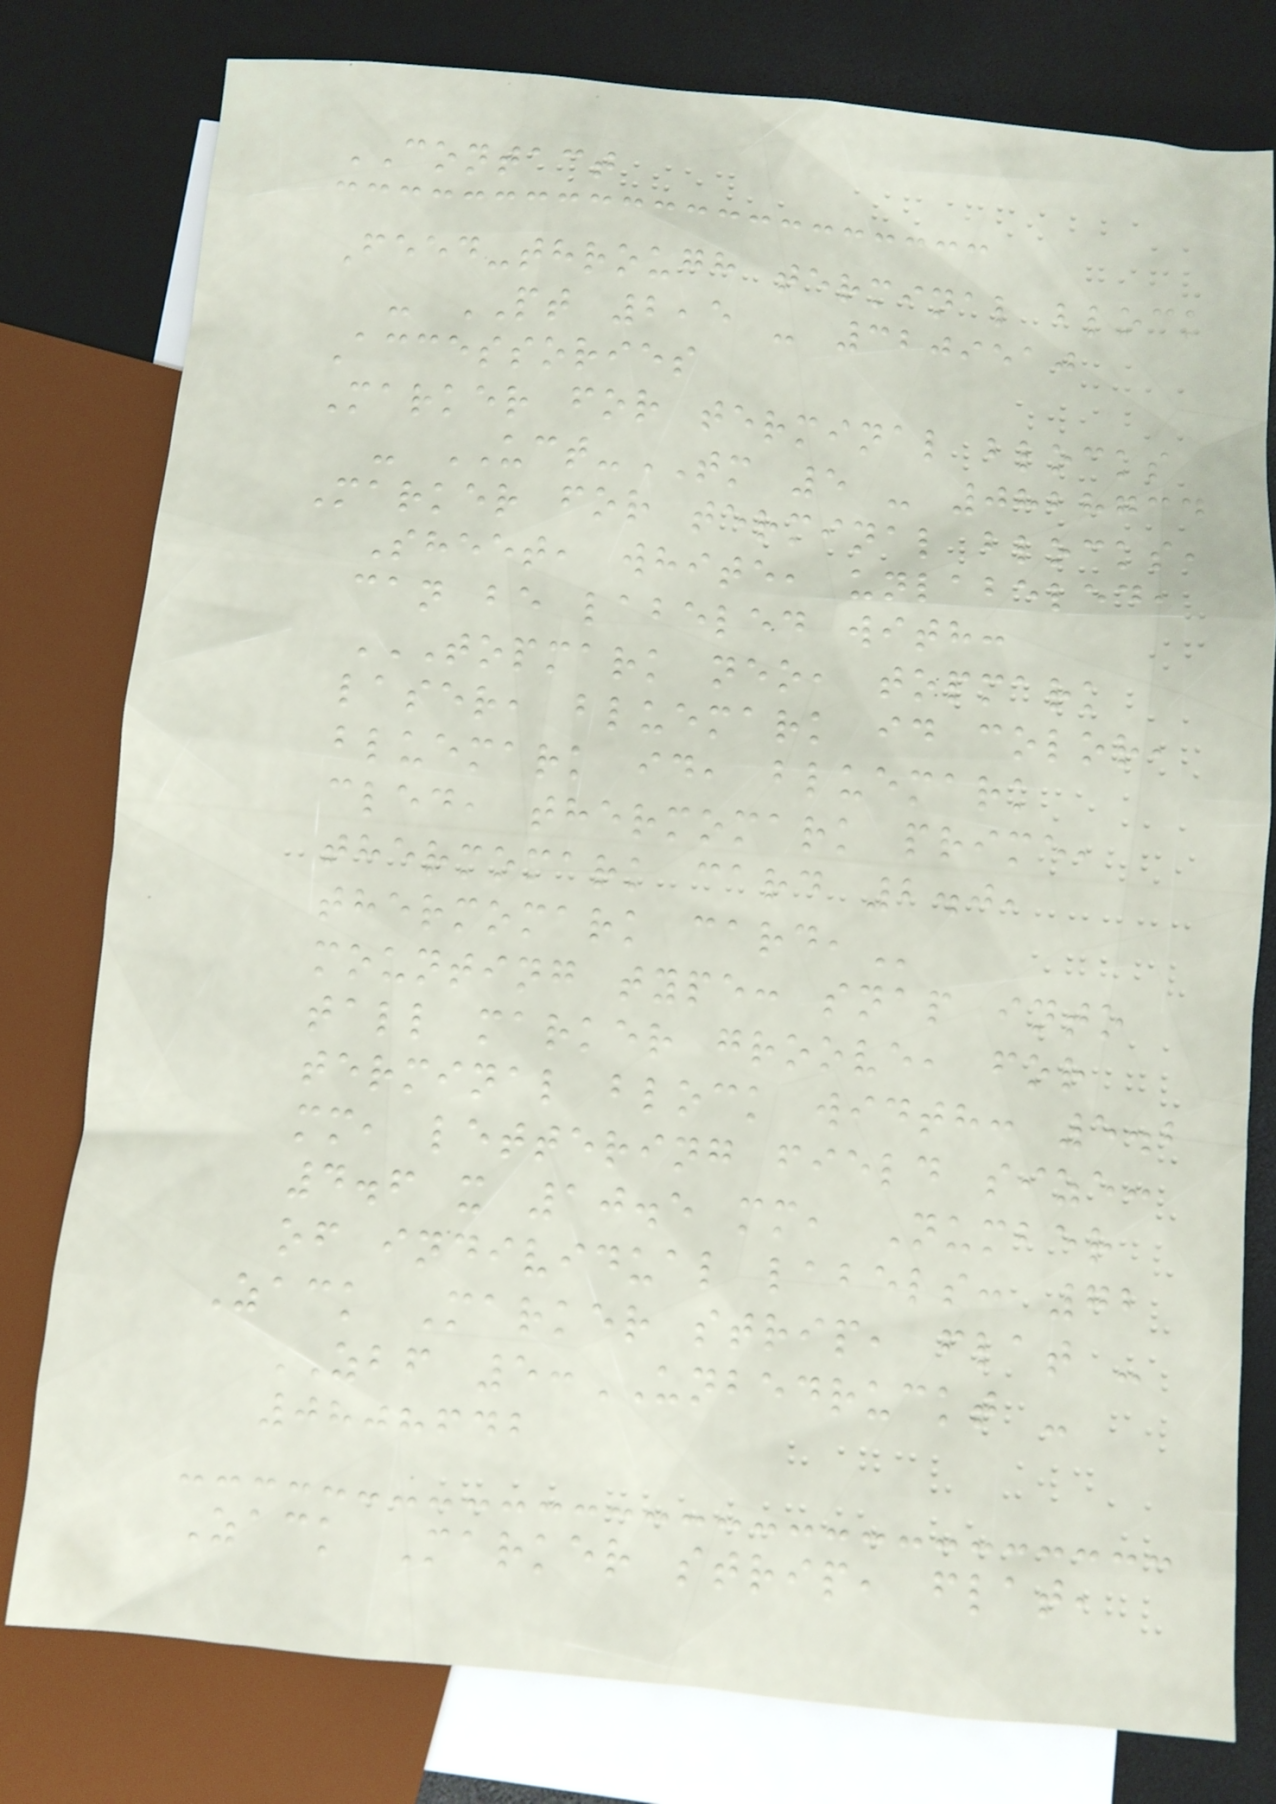CONTACT
Feed-through terminal block
- PT 2,5 - 3209510
Accessories
Marker for terminal blocks
- UCT-TM 5 - 0828734
Marker for terminal blocks,
Sheet, white, unlabeled,
can be labeled with:
TOPMARK NEO, TOPMARK
LASER, BLUEMARK ID COLOR,
BLUEMARK ID, BLUEMARK
CLED, THERMOMARK PRIME,
THERMOMARK CARD 2.0,
THERMOMARK CARD,
mounting type: snap into
tall marker groove, for
terminal block width: 5.2
mm, lettering field size:
4.6 x 10.5 mm, Number
of individual labels: 72
Zack Marker strip, flat -
ZBF 5:UNBEDRUCKT -
0808642
Zack Marker strip, flat,
